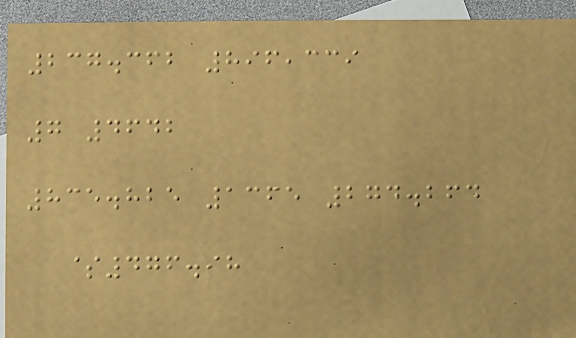237.362 896,339
7 4642
835.825 1365 274.264
$476.98
